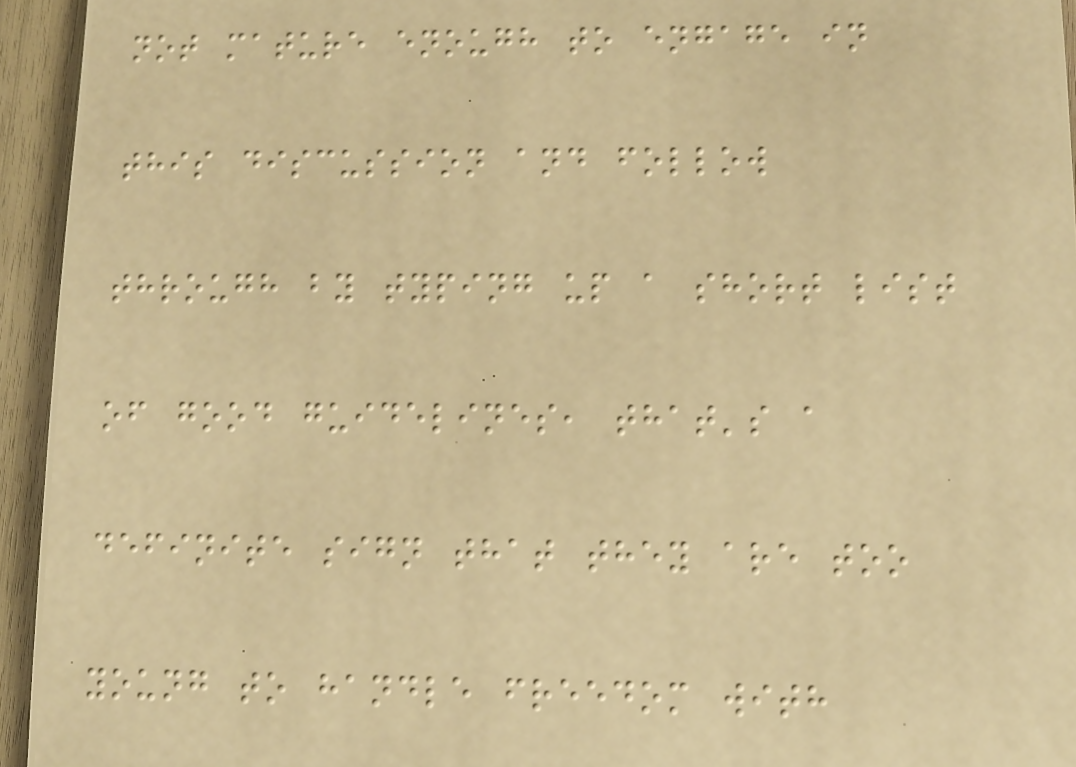not mature enough to engage in
this discussion and follow
through by typing up a short list
of good guidelines, that's a
definite sign that they are too
young to handle freedom with
